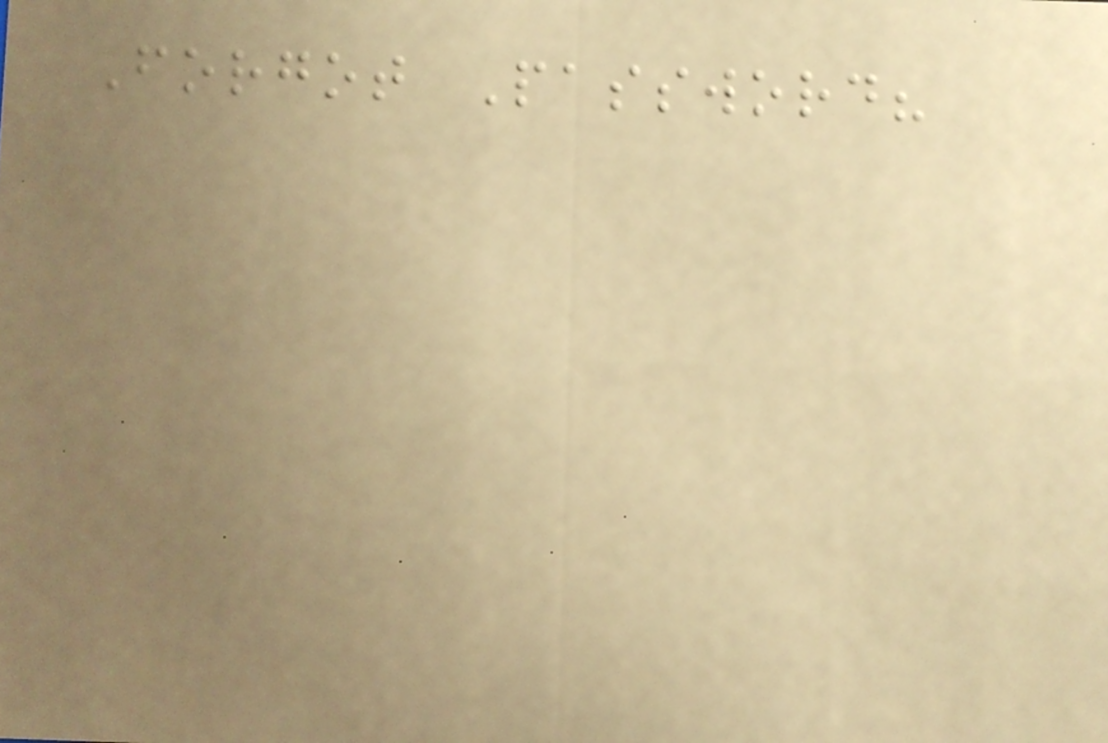Forgot Password?
